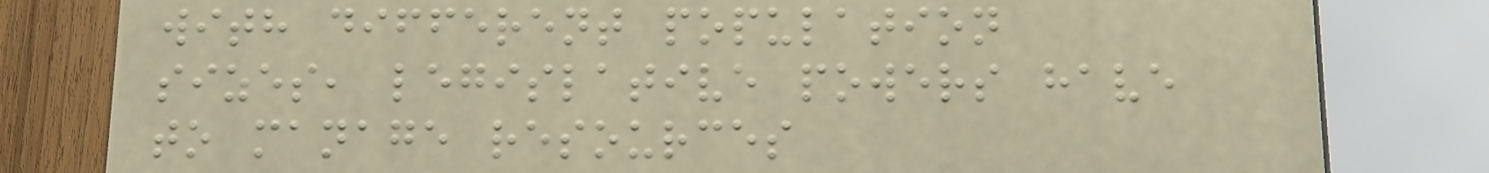with different population
sizes, legislative powers have
to manage resources
